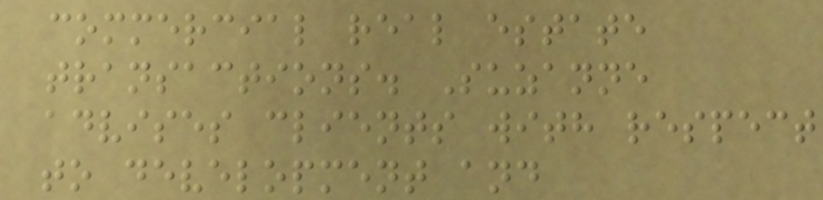commercial real estate
transactions. Suzanne
advises clients with respect
to development and
